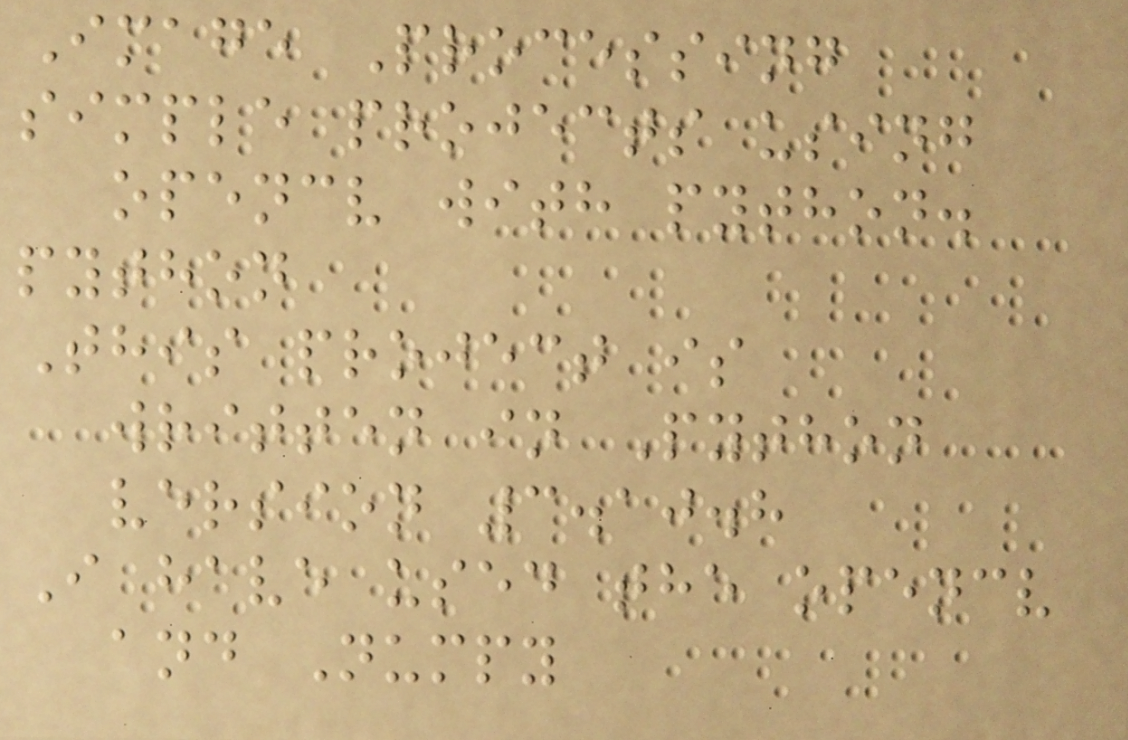Image Processing
simple projects using
opencv with python.
python
This project is
written in Python
version 3.10.8
I have used the opencv
and Numpy
